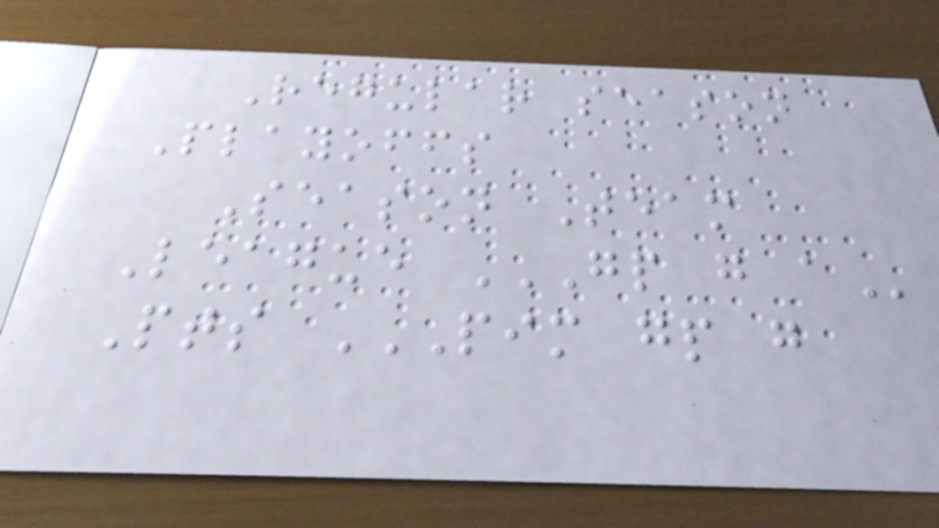Regular season
Playoffs
Season Team
League GP G A
Pts PIM GP G
